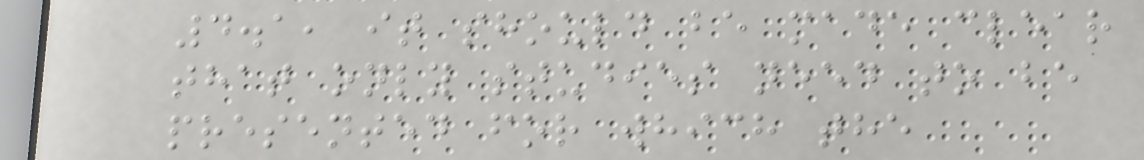4.1, it should be made clear
that only studies need to be
presented for which the
